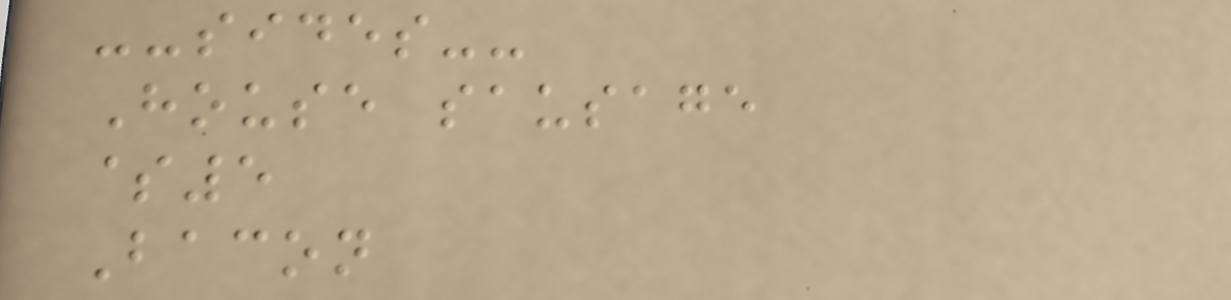--sides--
House sausage
$5
Bacon
